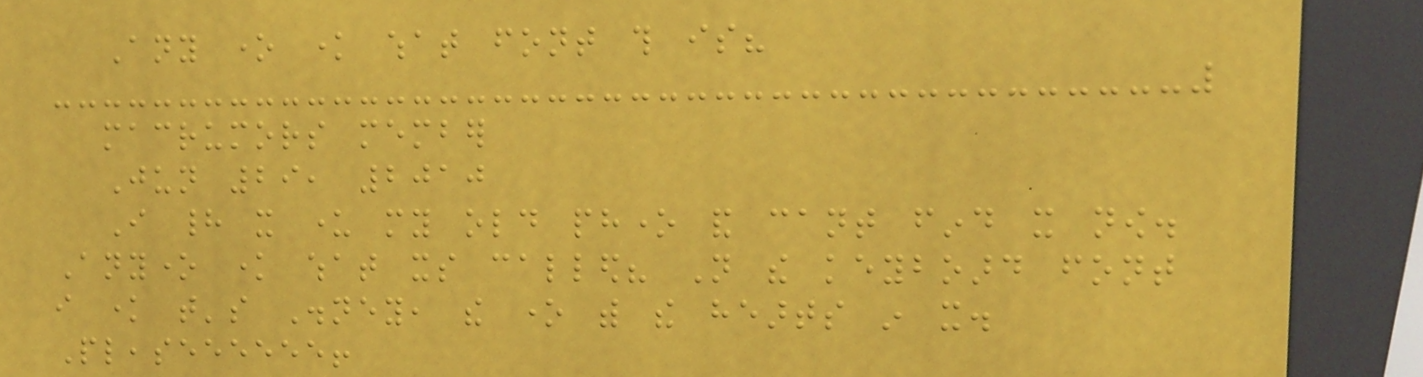Any one know what font this is?
macrumors member
Jun 29, 2010
I had it under my old phone and cant find it now.
Anyone know what its called? Not the keyboard font
i know that's Disney, the one with the hearts in it.
Pleaseeeeee!
